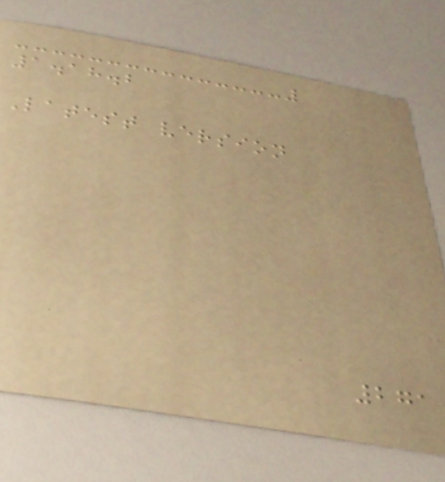1.18.2
Latest version
271
